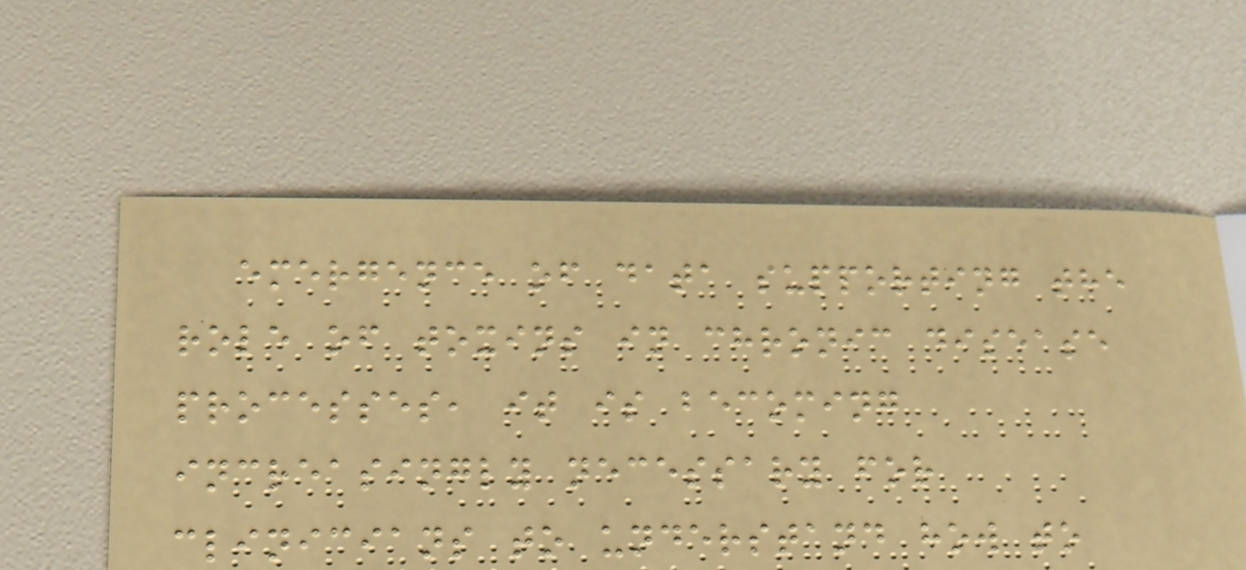emergence of data supporting the
role of toxins in chronic disease
processes, it is becoming
increasingly necessary for
clinicians to understand how to
